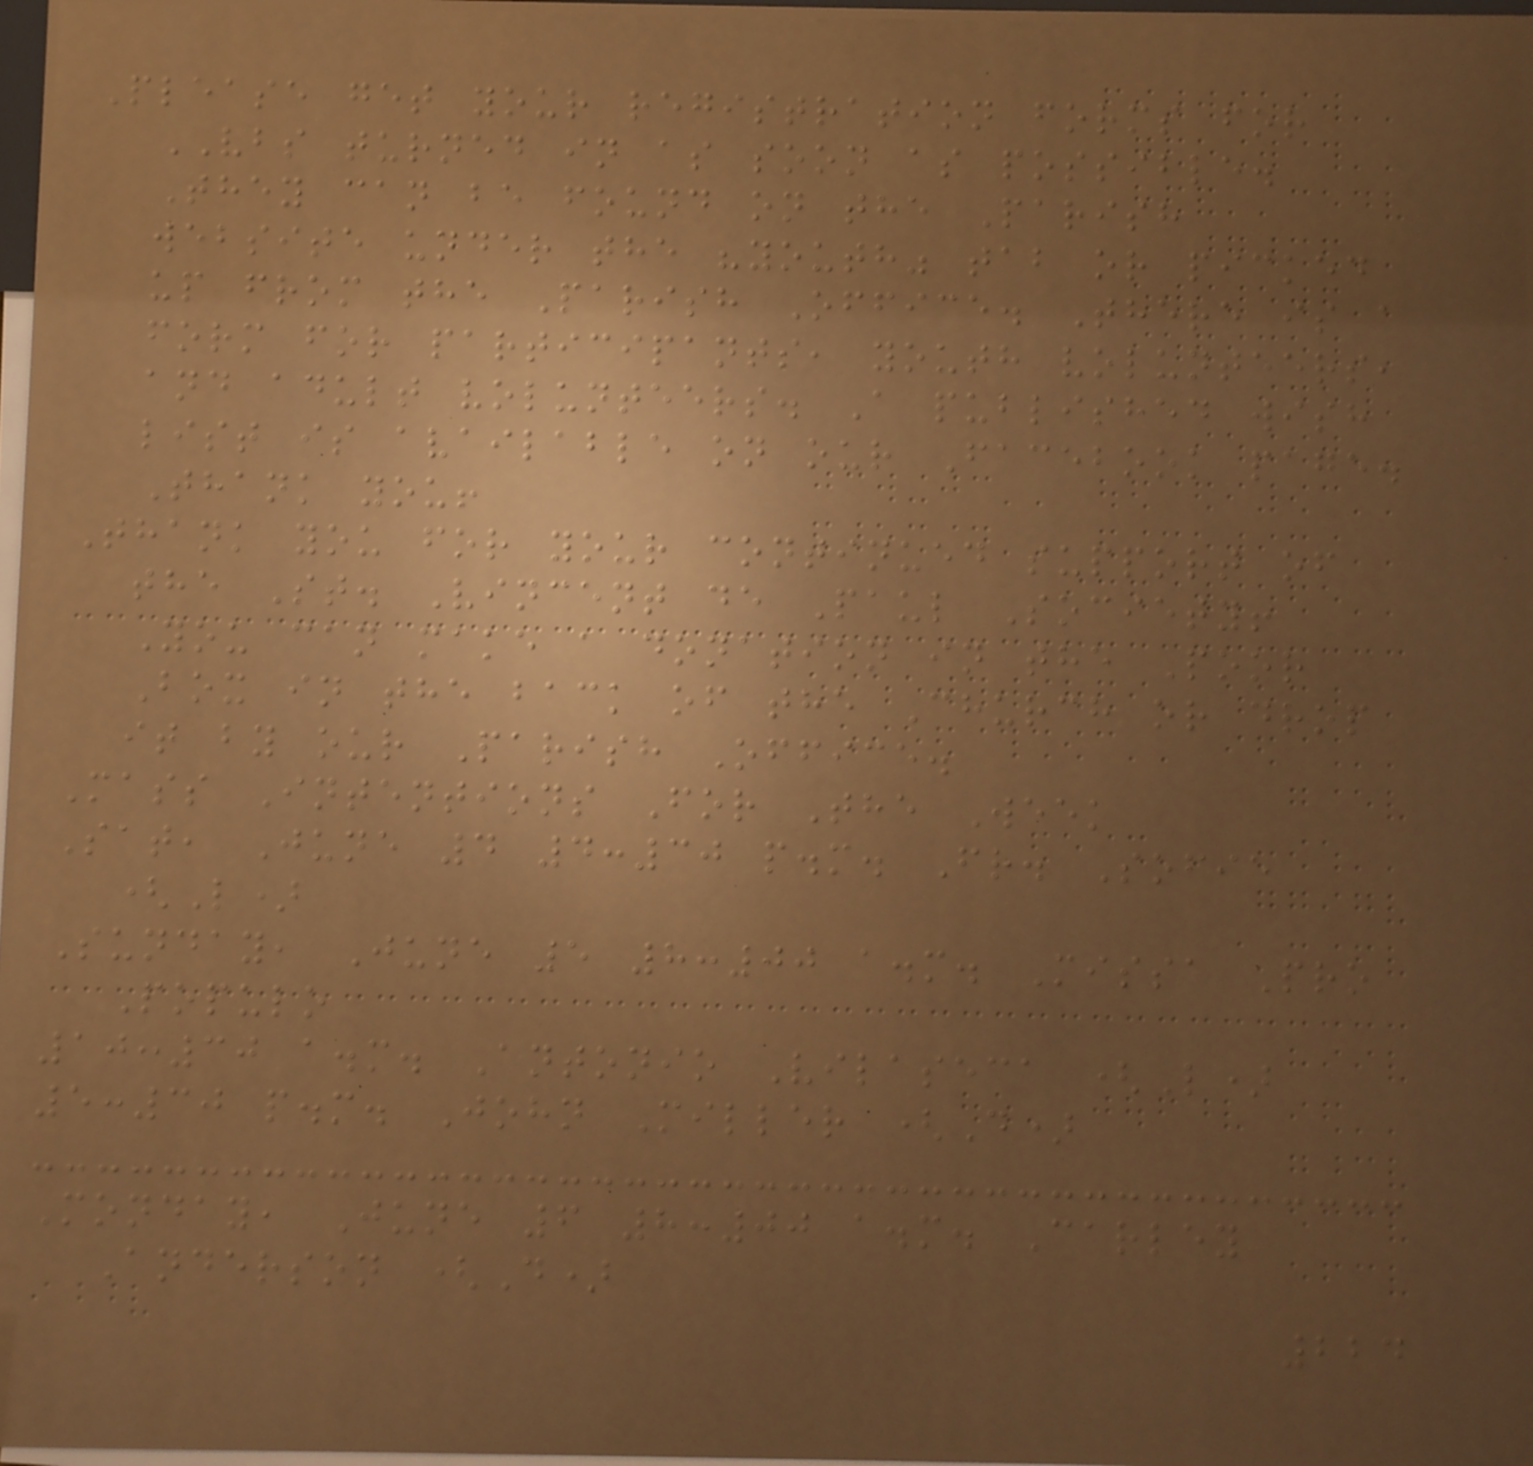Please get your registration forms for
VBS turned in as soon as possible.
They can be found on the Parish
website under the "youth" tab or picked
up from the Parish Office. There is a
form for participants, youth volunteers,
and adult volunteers. A published wish
list is available on our Facebook page.
Thank you!
Thank you for your continued support of
the St. Vincent de Paul Society!
You can make a donation in the Poor
Box in the back of the Church or drop
it by our Parish Office.
Mass Intentions For The Week
Sat, June 4 4:30 p.m. Fr. Sofie
(L)
Sunday, June 5 8:00 a.m. Missa Pro
Populo
10:30 a.m. Antonio Vilaseca (L)
5:30 p.m. John Miller (D)
Monday, June 6 8:00 a.m. Carley
Anderson (D)
224
